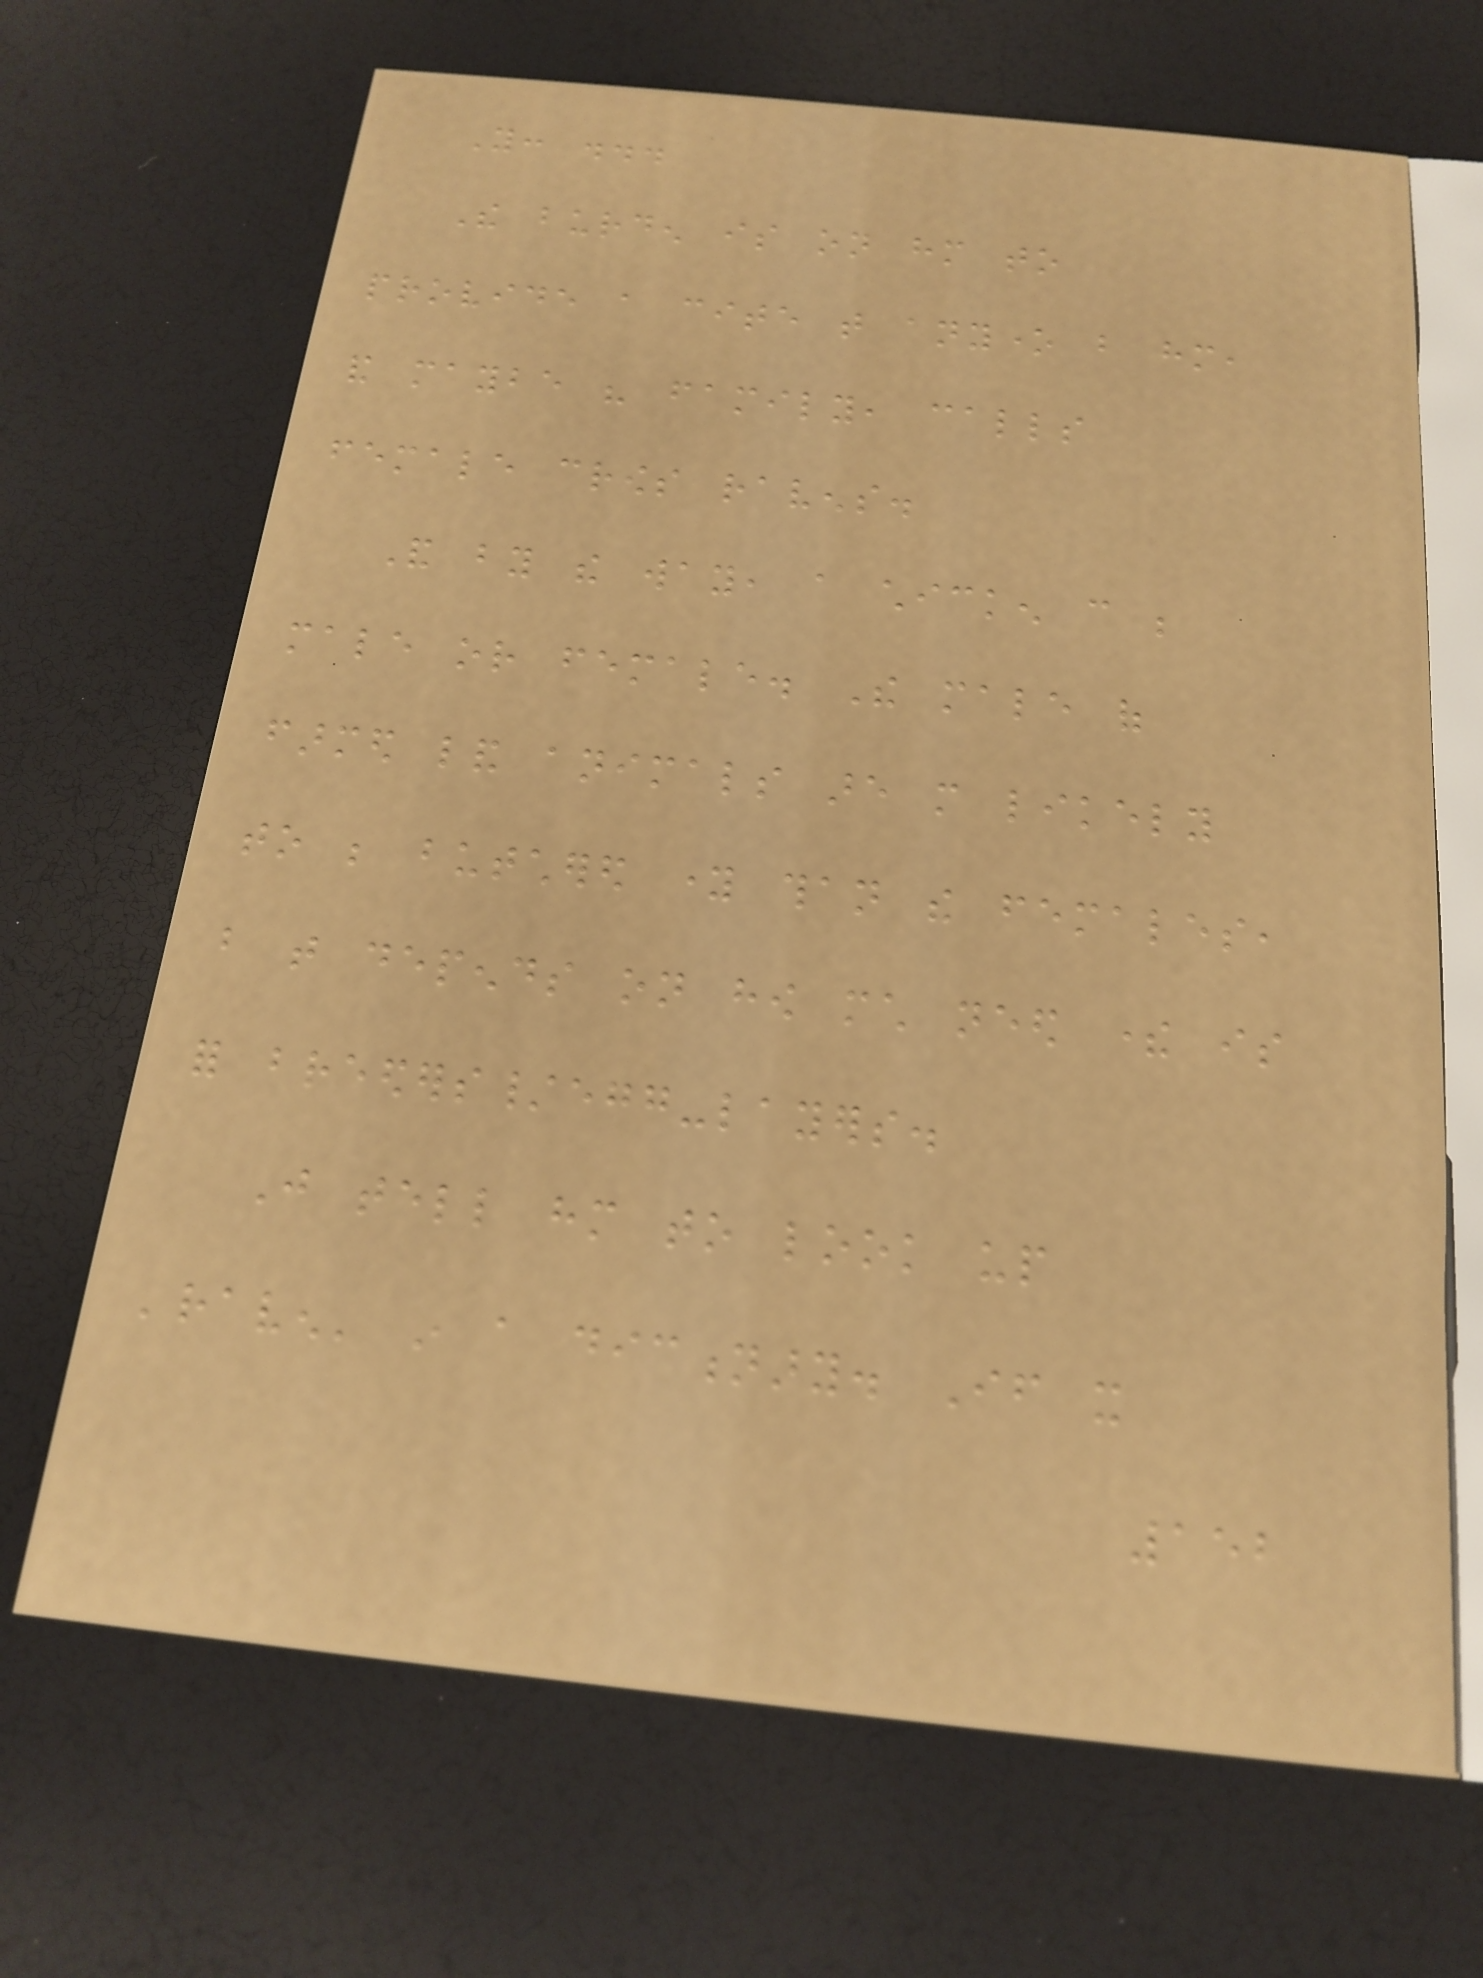You: ...
The burden is on him to
provide a cite that anyone but him,
and maybe his family, calls
female crows ravens.
And by the way, a chicken can be
male or female. The male of
farmed land animals are more likely
to be butchered young than the females,
but that depends on how much need there is
for breeders/egg-layers.
Just tell him to look up
'raven' in a dictionary. If it
152
